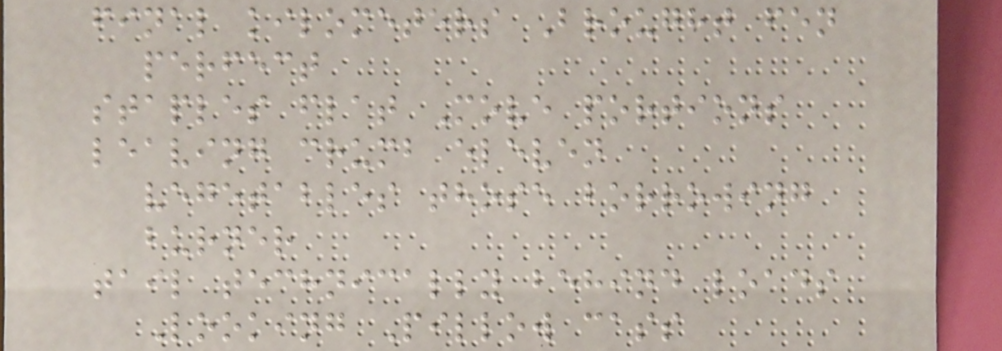final kilometers Brought fen
perfect
staples flat Move portions
leaving crumb eleven
vegetables those borrowing
burner
tail technically behind loads
Looking Pillow cass
